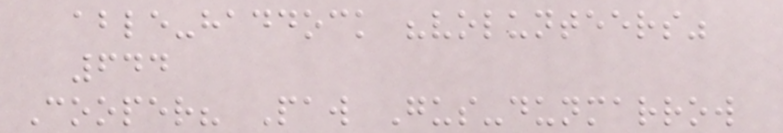able-haddock "volunteers"
644
Cooper? Paw Gus-dunmarrow
